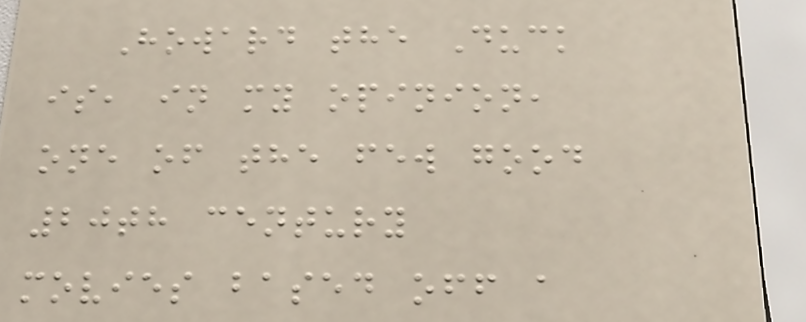Howard the Duck
is, in my opinion,
one of the few good
20th century
movies based off a
